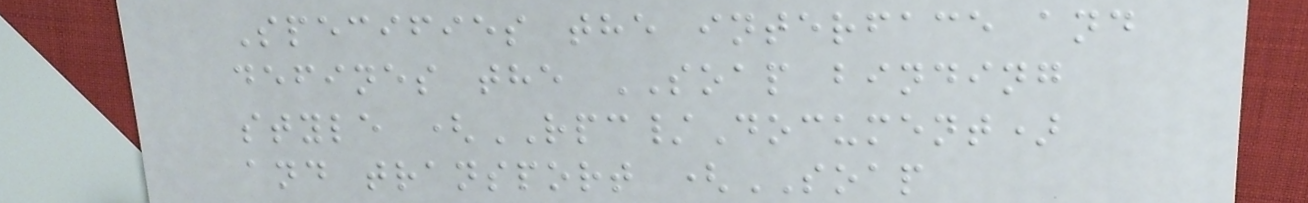Specifies the interface and
defines the SOAP binding
style (RPC/Document)
and transport (SOAP
